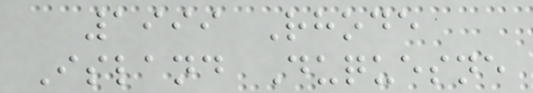1999 Rhode
Island Duquesne
